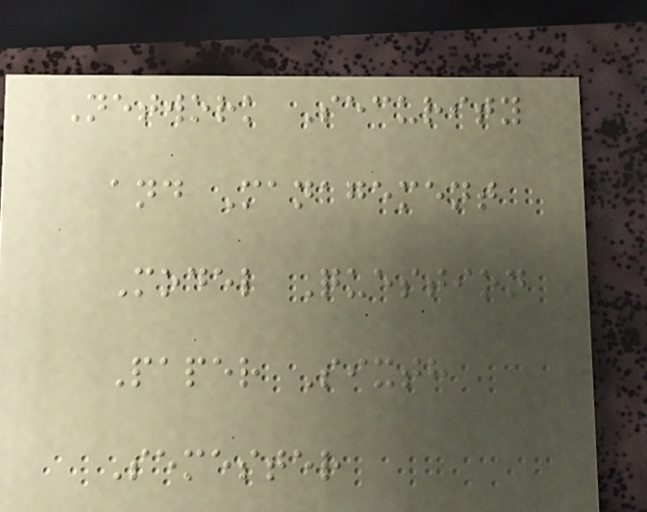Network Security
and Management
Model Question
Paper Sixth
Semester
